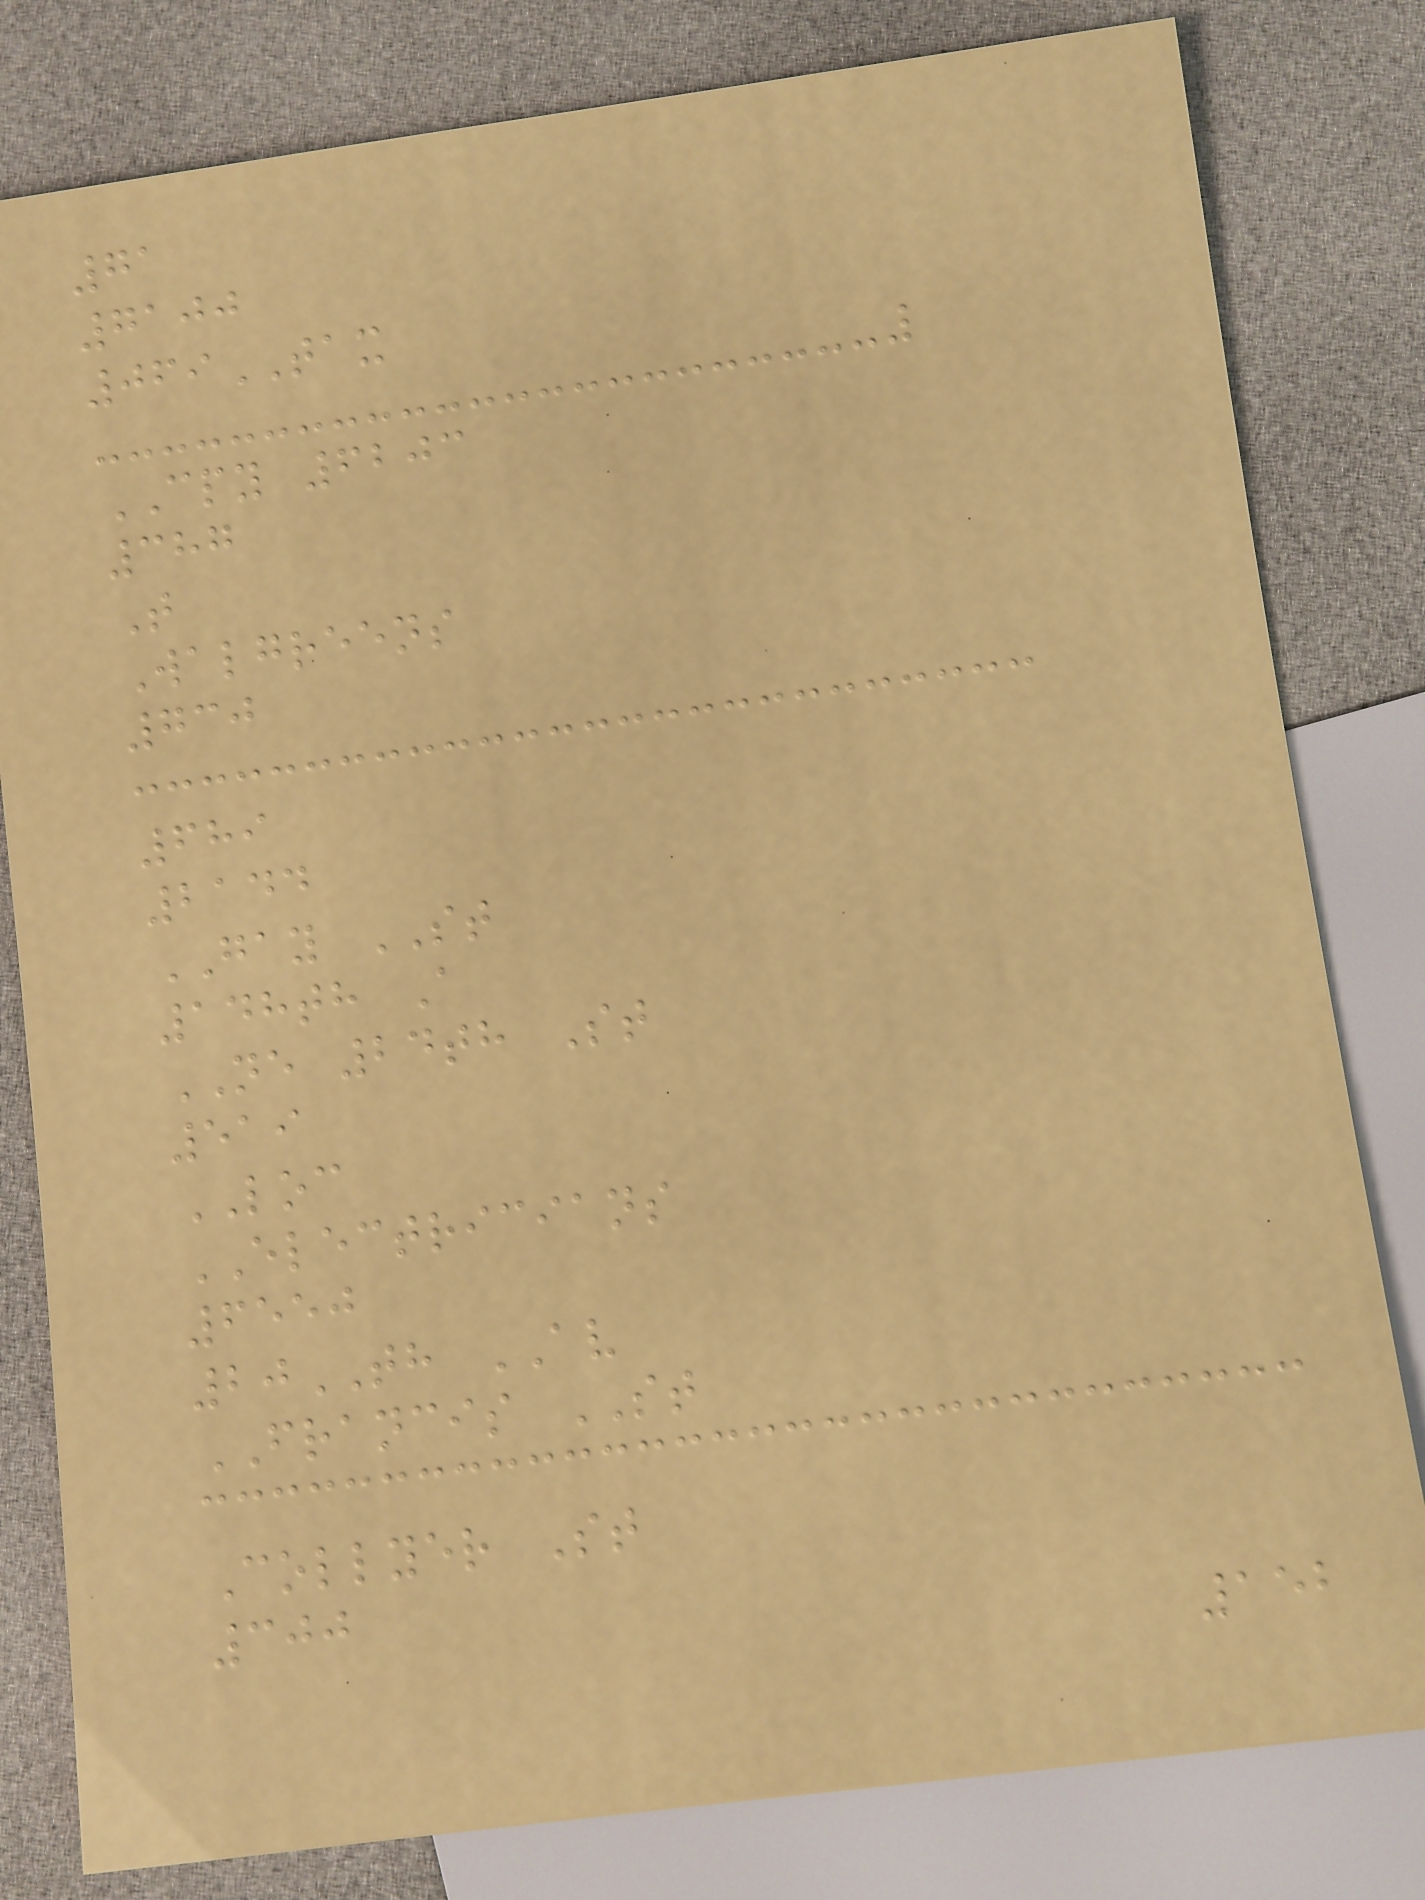71
7100
069TAX
CPY 6203
387
T
Walgreens
730
689
2144
GAY ST
148th A
NE 24th St
519
LOC
ELECTRICIANS
6550
20TH AV
FRANCIS ST
Collyer St
300
152
